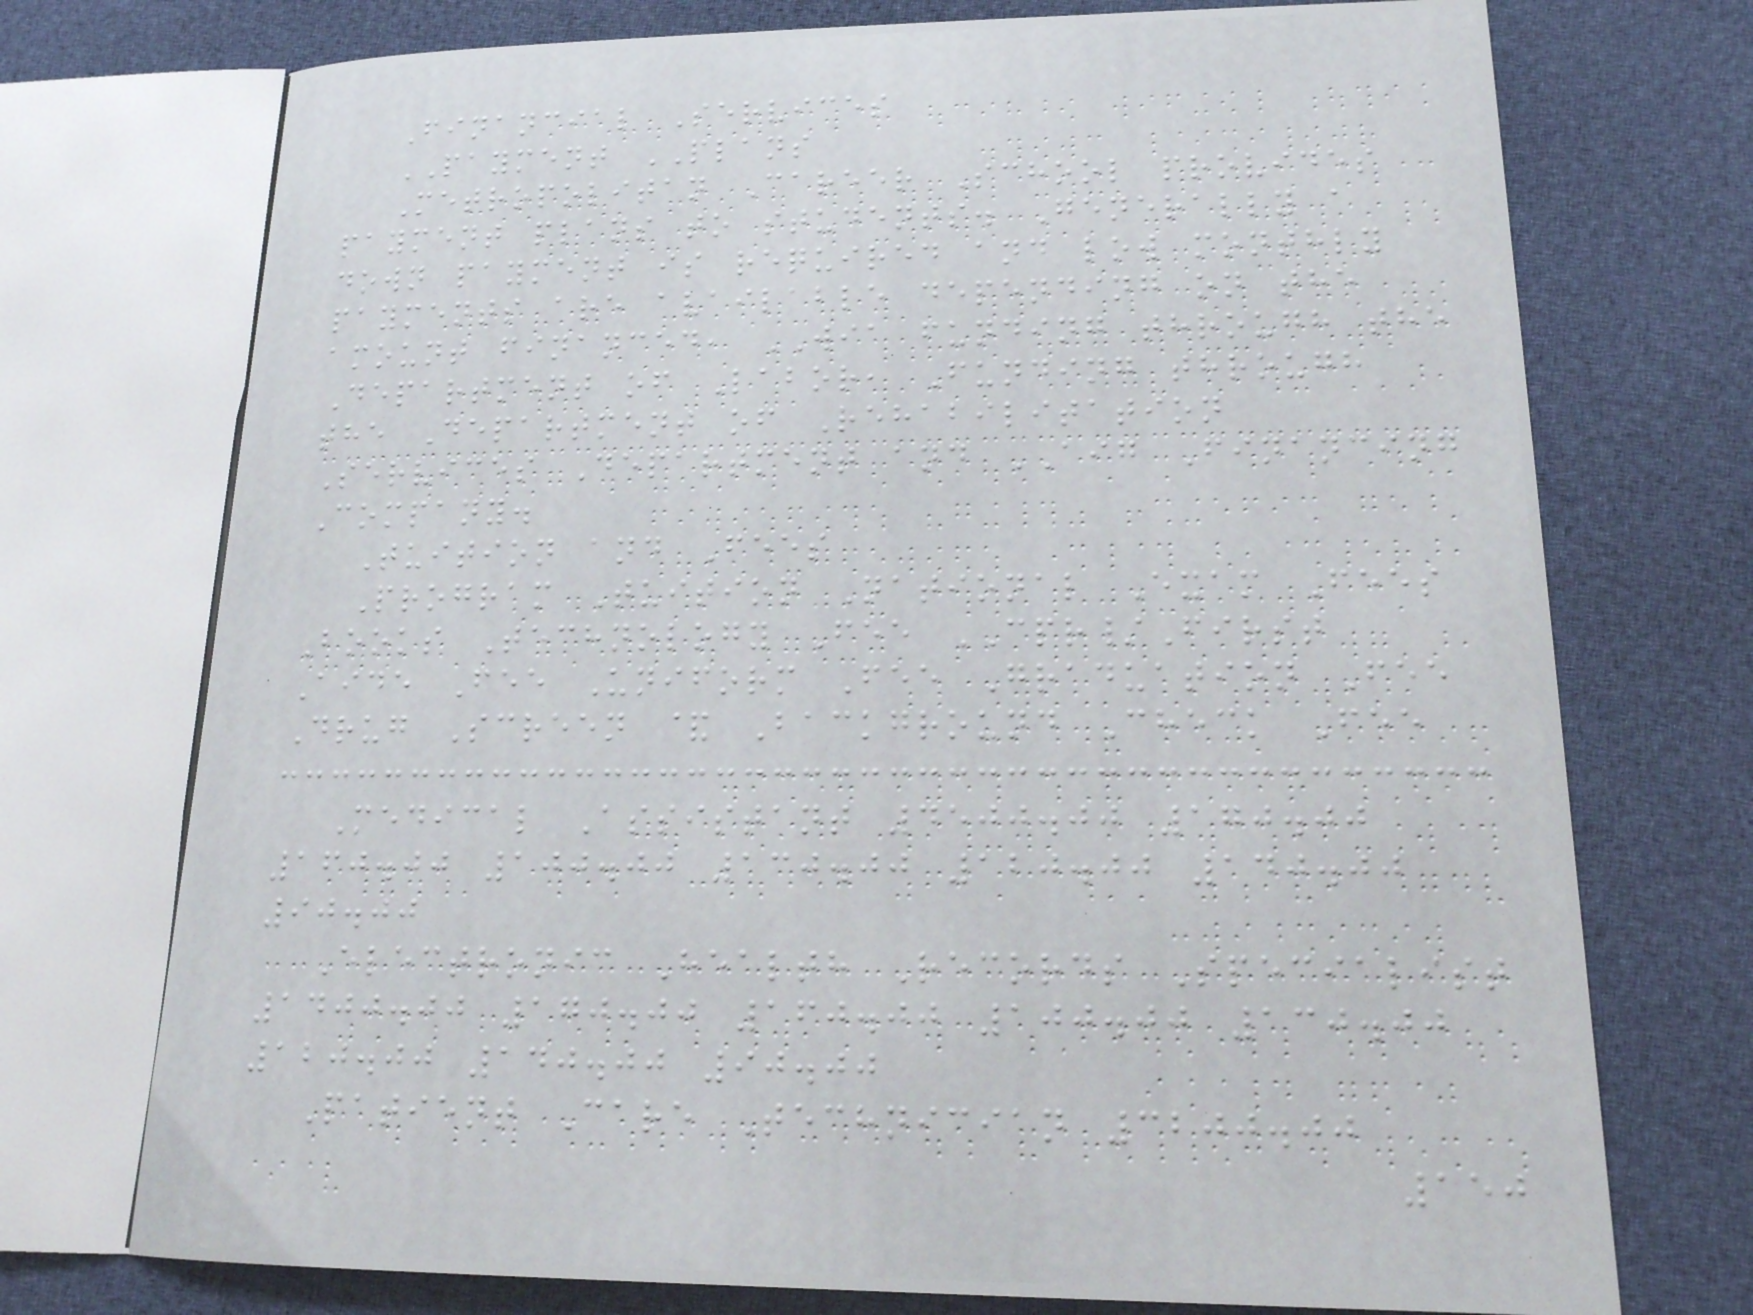Financial Services
PAYMENT PLANS
Metropolitan Career School provides
payment plans to students. Generally a
down payment is required and low monthly
payments are available depending on the
amount financed, WIA funding through the
Department of Labor, Funding through
the Department of Rehabilitation
Services Department and AIG Financing
Company.
Tuition and Fees
Program Tuition National Exam Fees
Books Technology Fee CPR/First
Aide Fee Uniform Fee Graduation Fee
Drug Screen & Background Check Fee
Medical Assistant 4500.00 170.00
160.00 100.00 130.00 120.00 140.00
90.00
Electronic Health Records Specialist
1400.00 170.00 160.00 100.00 130.00
120.00 140.00 90.00
Patient Care Technician 3200.00
150
